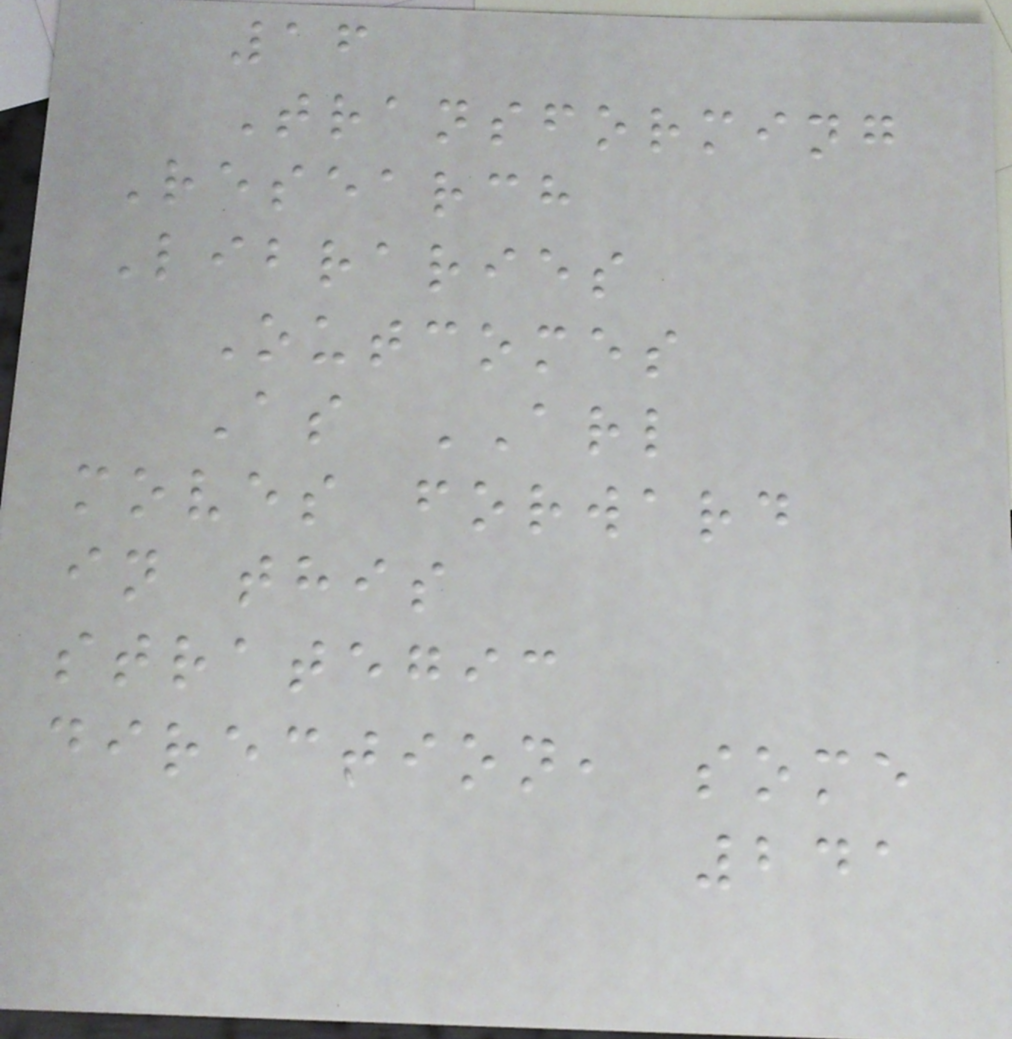16
Transforming
Research
Libraries
Outcomes
As ARL
moves forward
in this
strategic
direction, some
241
